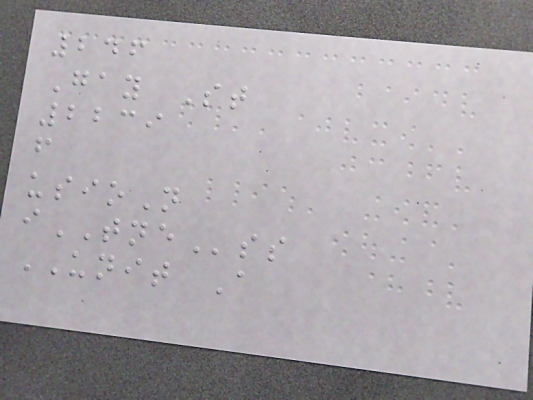246
Gay St
2239
f
usioN
iTNEss
UNIT A
